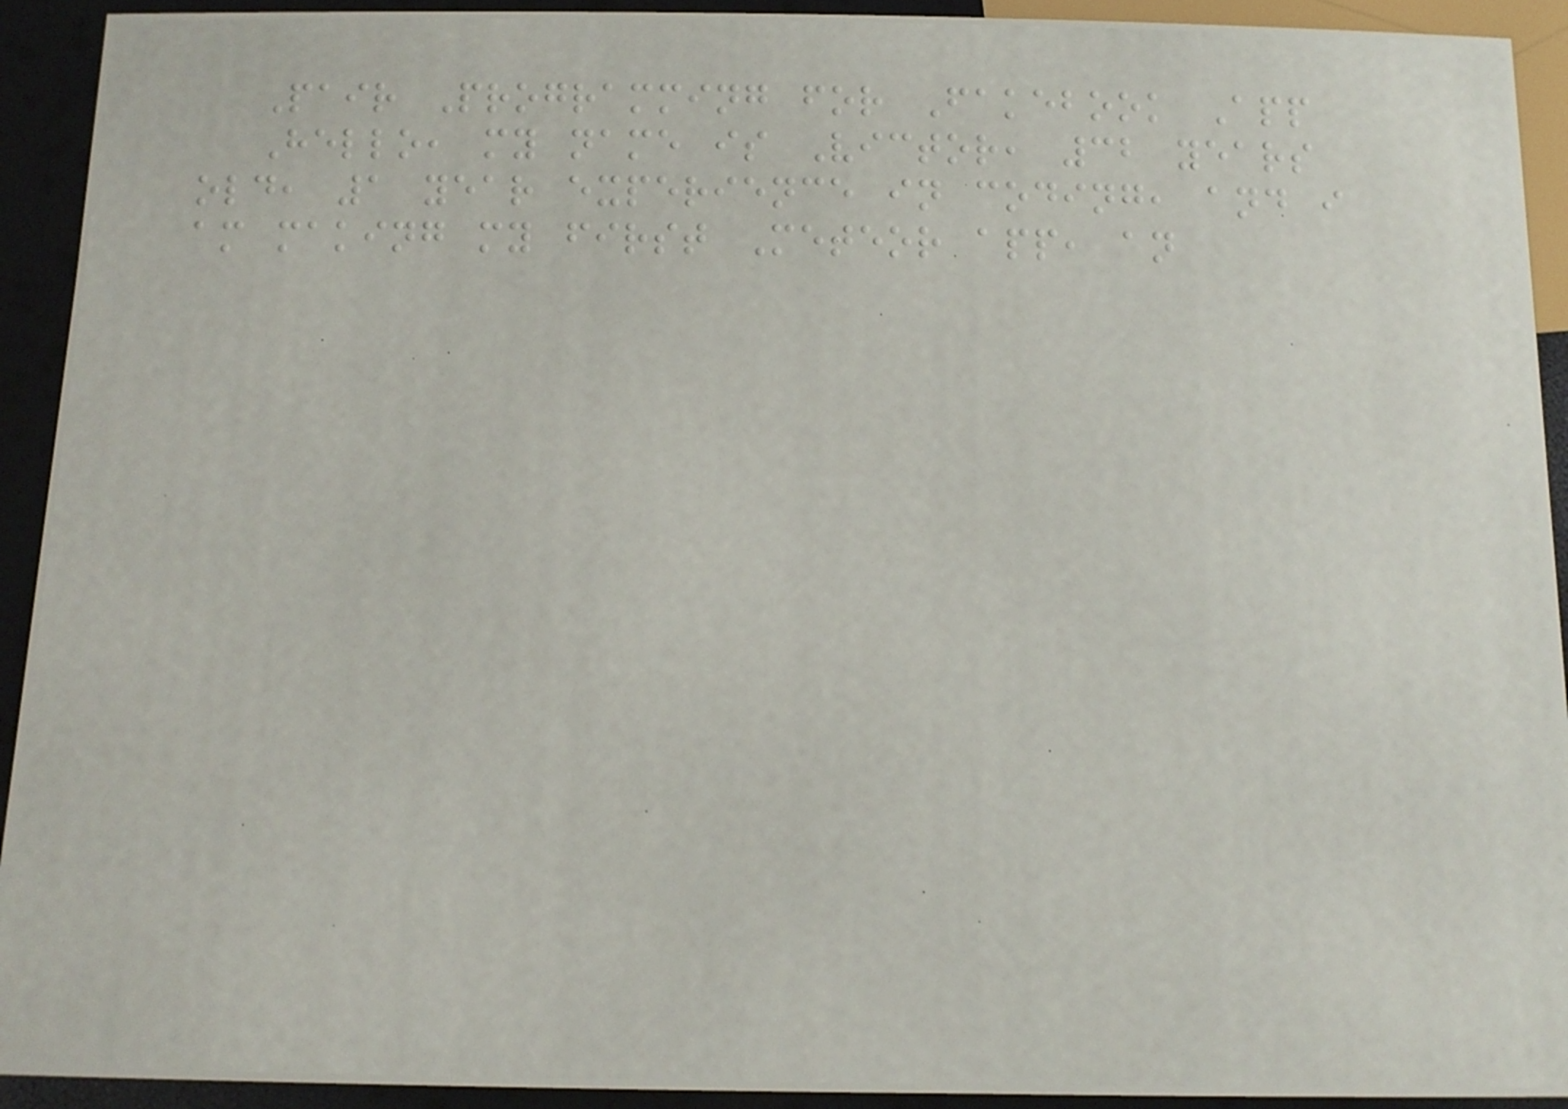Pair Programming for Fakebook App
Hello, my name is Victor, 32 years
old, 1 year experience in coding, and i
am making my first Meteor app, an
